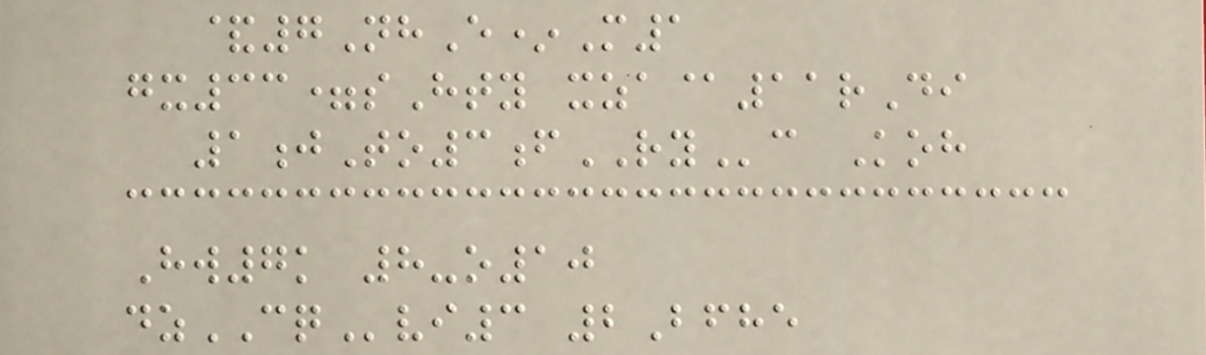&7NhE*M1
gx33=sHty xza@11rDi
1jTo3fRYc Koh
Hw7k 8-o10
dzCQvi3 2Bfhe
